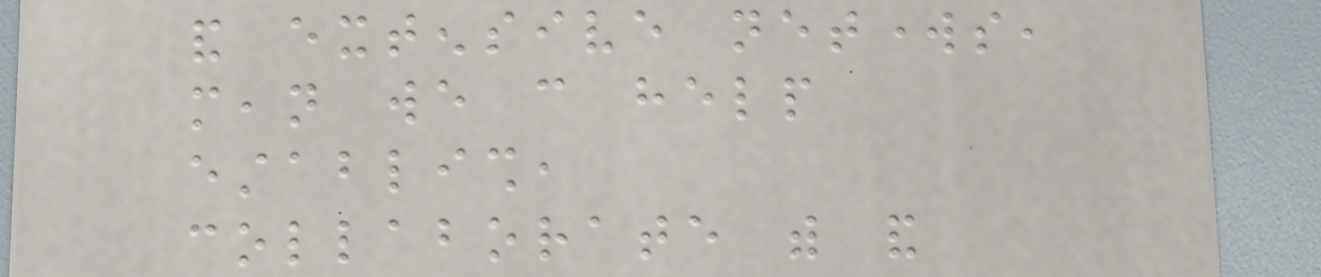and extensive networks,
mean we can help
establish,
collaborate with and
